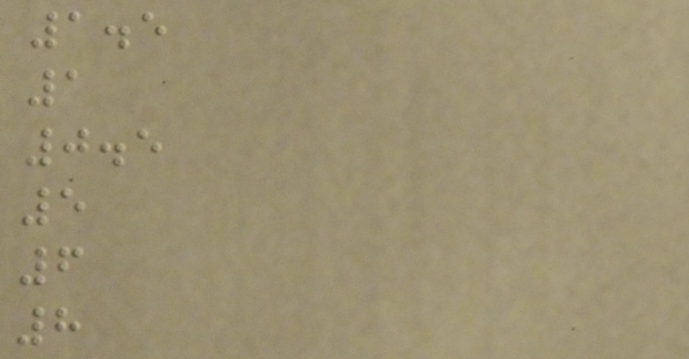1.5
1
0.5
5
6
8
